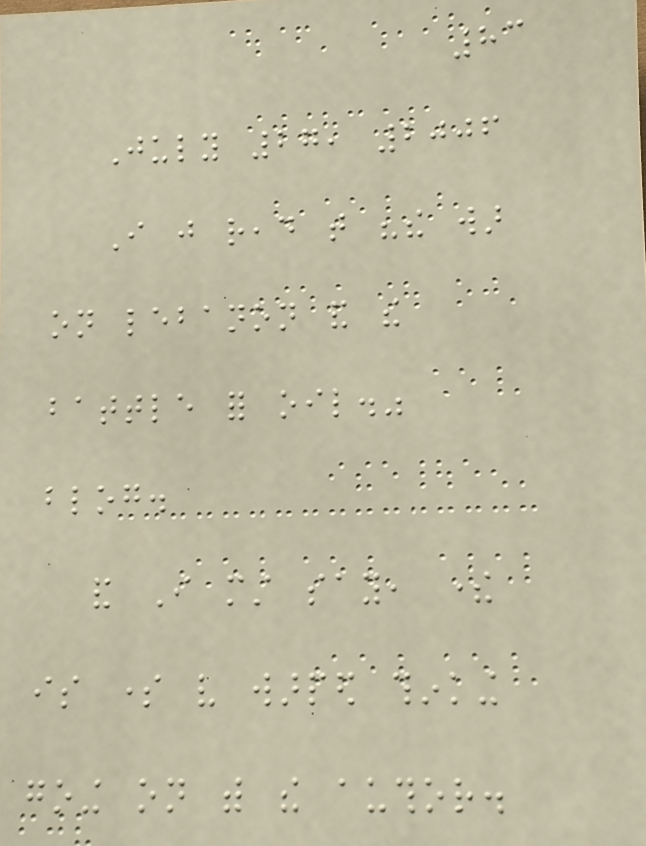83
July 27, 2006
I just read that "the war
on lebanon and the
battle for oil."
blog.
and I must say, there
is some very warped thinking
going on with the author.
